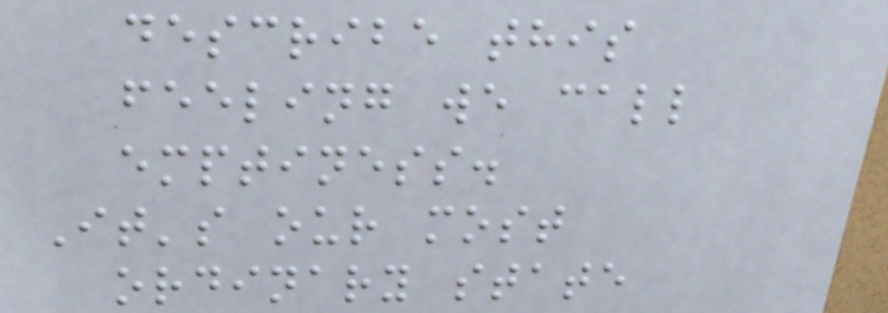describe this
feeling we call
emptiness.
It's our most
ordinary state
